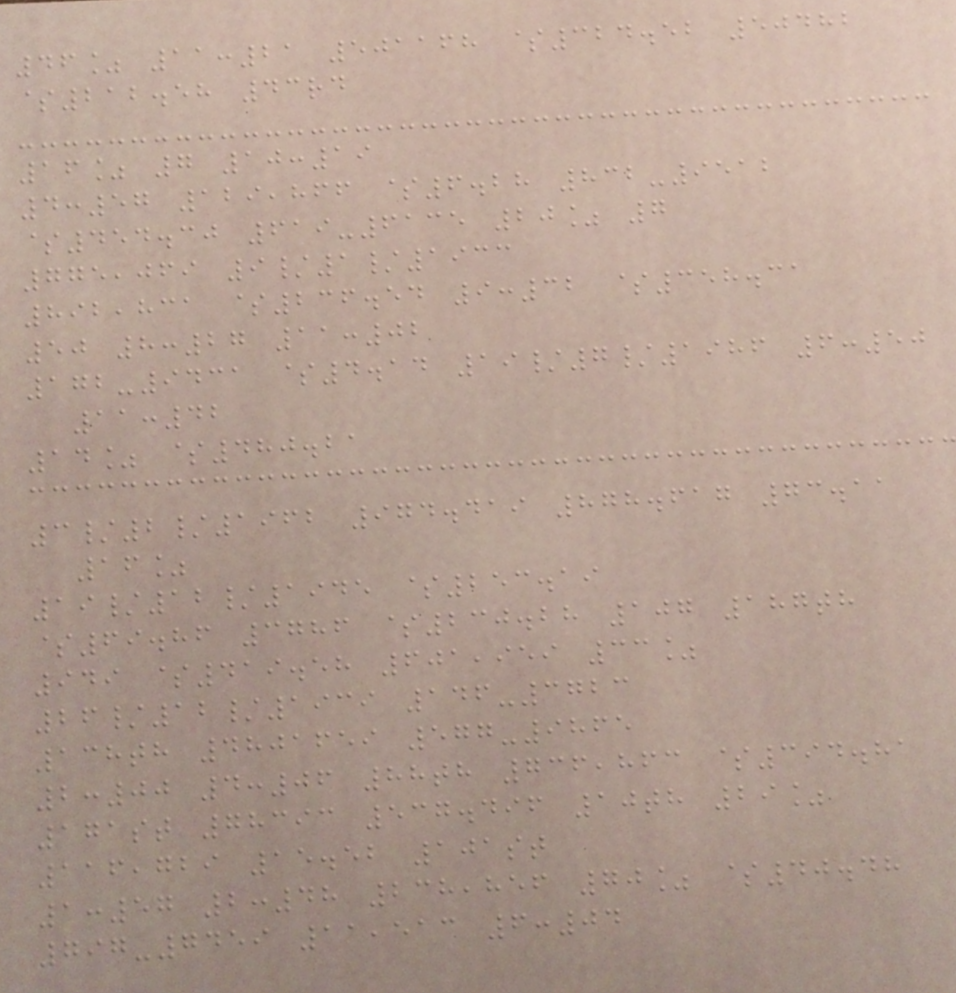46% 11:21 501168 $324.52 50482
$212.58 43rd
16% 7 10:19
4:57 129,866 $6.28 832-9512
$454.30 619-6135 20% 7
775,069 9/1/1933
892,831 $236.54 9:32 $358.31
50 8:27 11:02
172-9431 $4.14 19/7/1986 6:50
11:42
14% $480.21
3/2/1962 974.419 878.617 73.11
16%
19/12/1945 $253.19
$69.86 3786 $230.28 107 187th
949 $419.58 601,959 33%
26/12/1939 146-3723
138th 4801659 577-9865
2:00 4:06 88th 736,863 $394.81
171st 78393 537.496 10th 29%
116,729 15.52 101st
1:57 2:48 238,856 70% $40.48
797-7459 11,513 6:04
